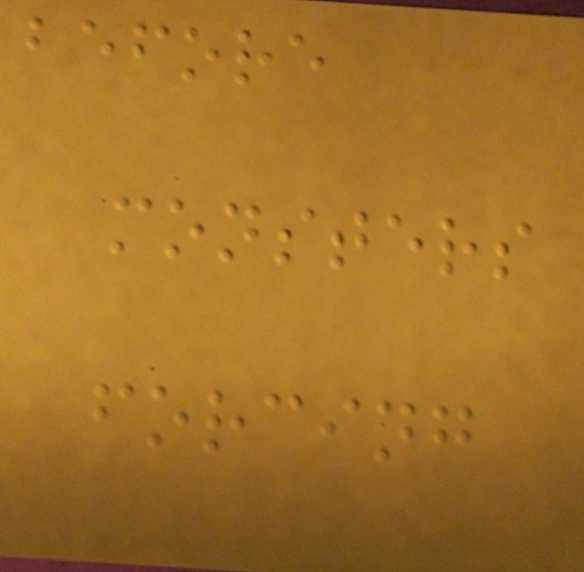before
monsters
forcing
